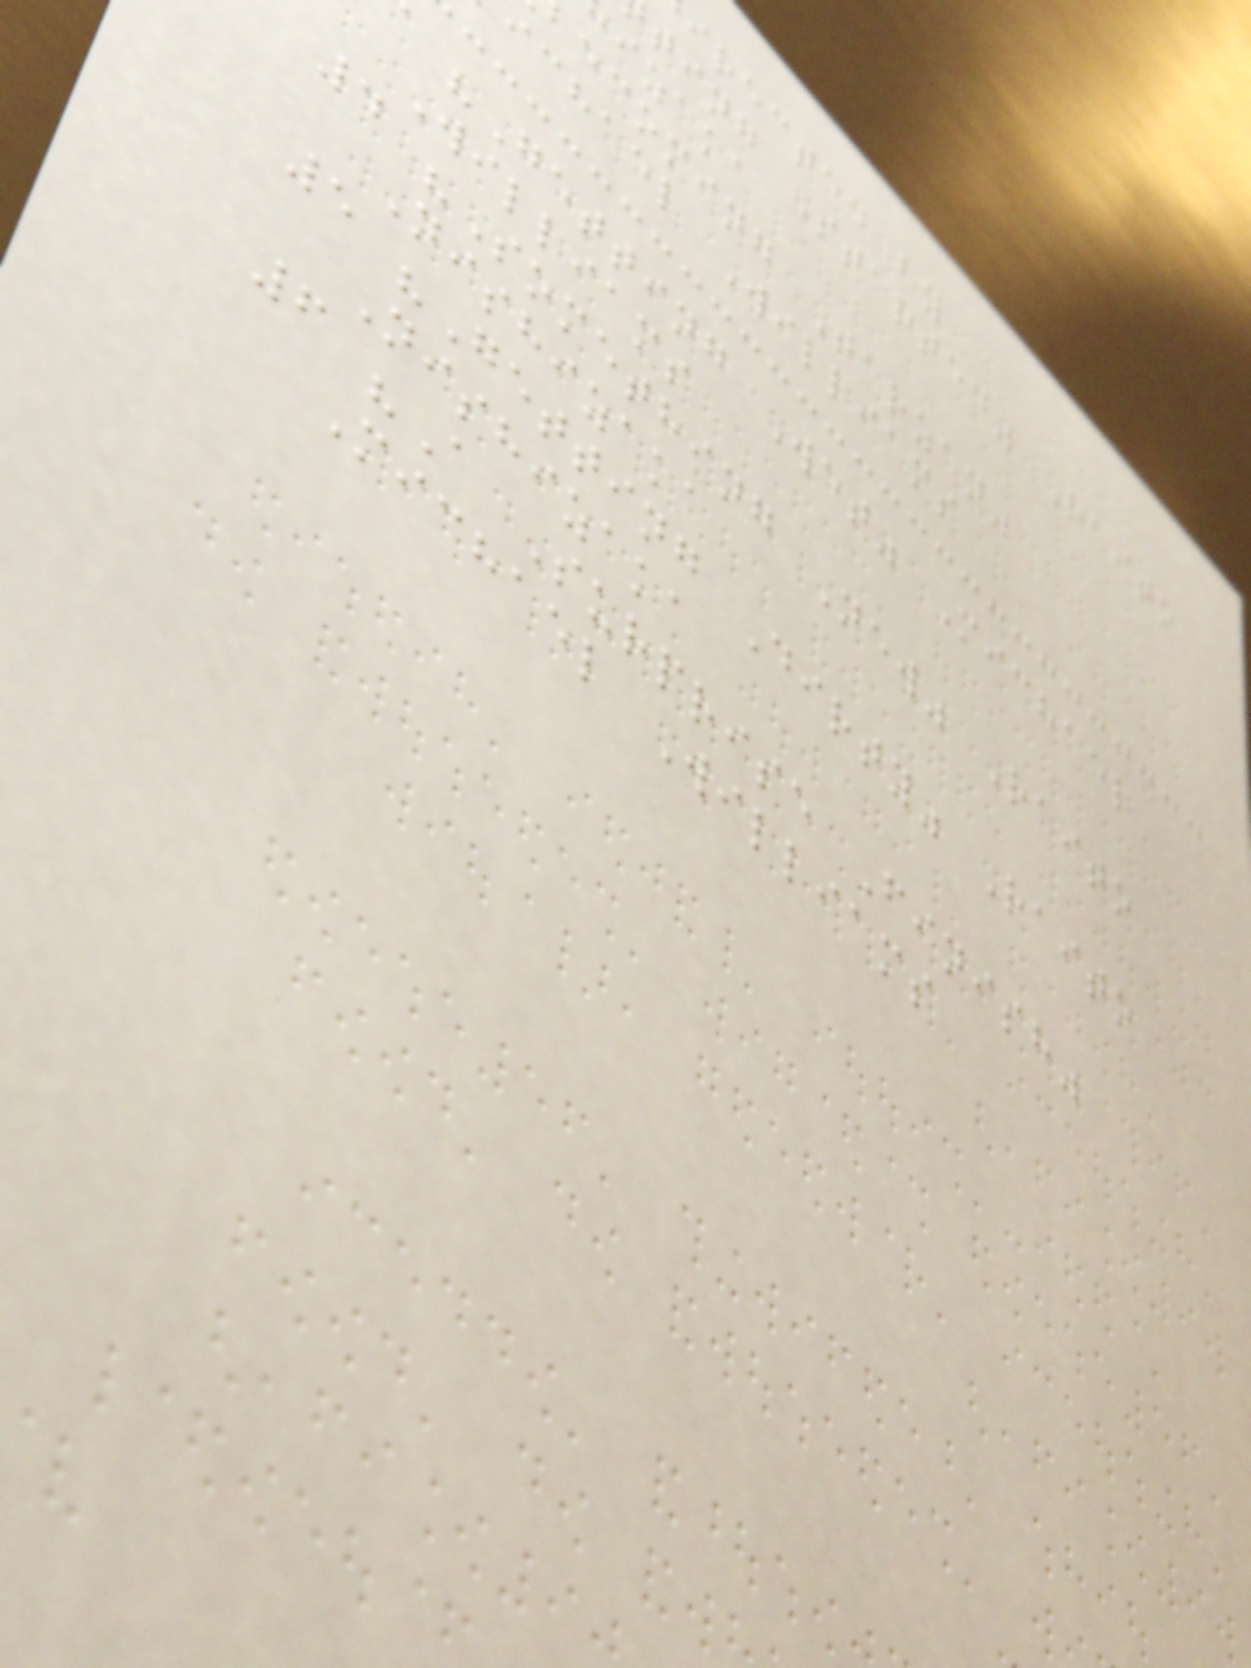irected by
ting Started" Raito
izaka
ecoming Tarzan"
ichael Williams
"Getting Wet" Michael
Williams
4 "Something New" Raito
Nishizaka
5 "Getting Dirty" Raito
Nishizaka
6 "A Surprise Finish"
Michael Williams
